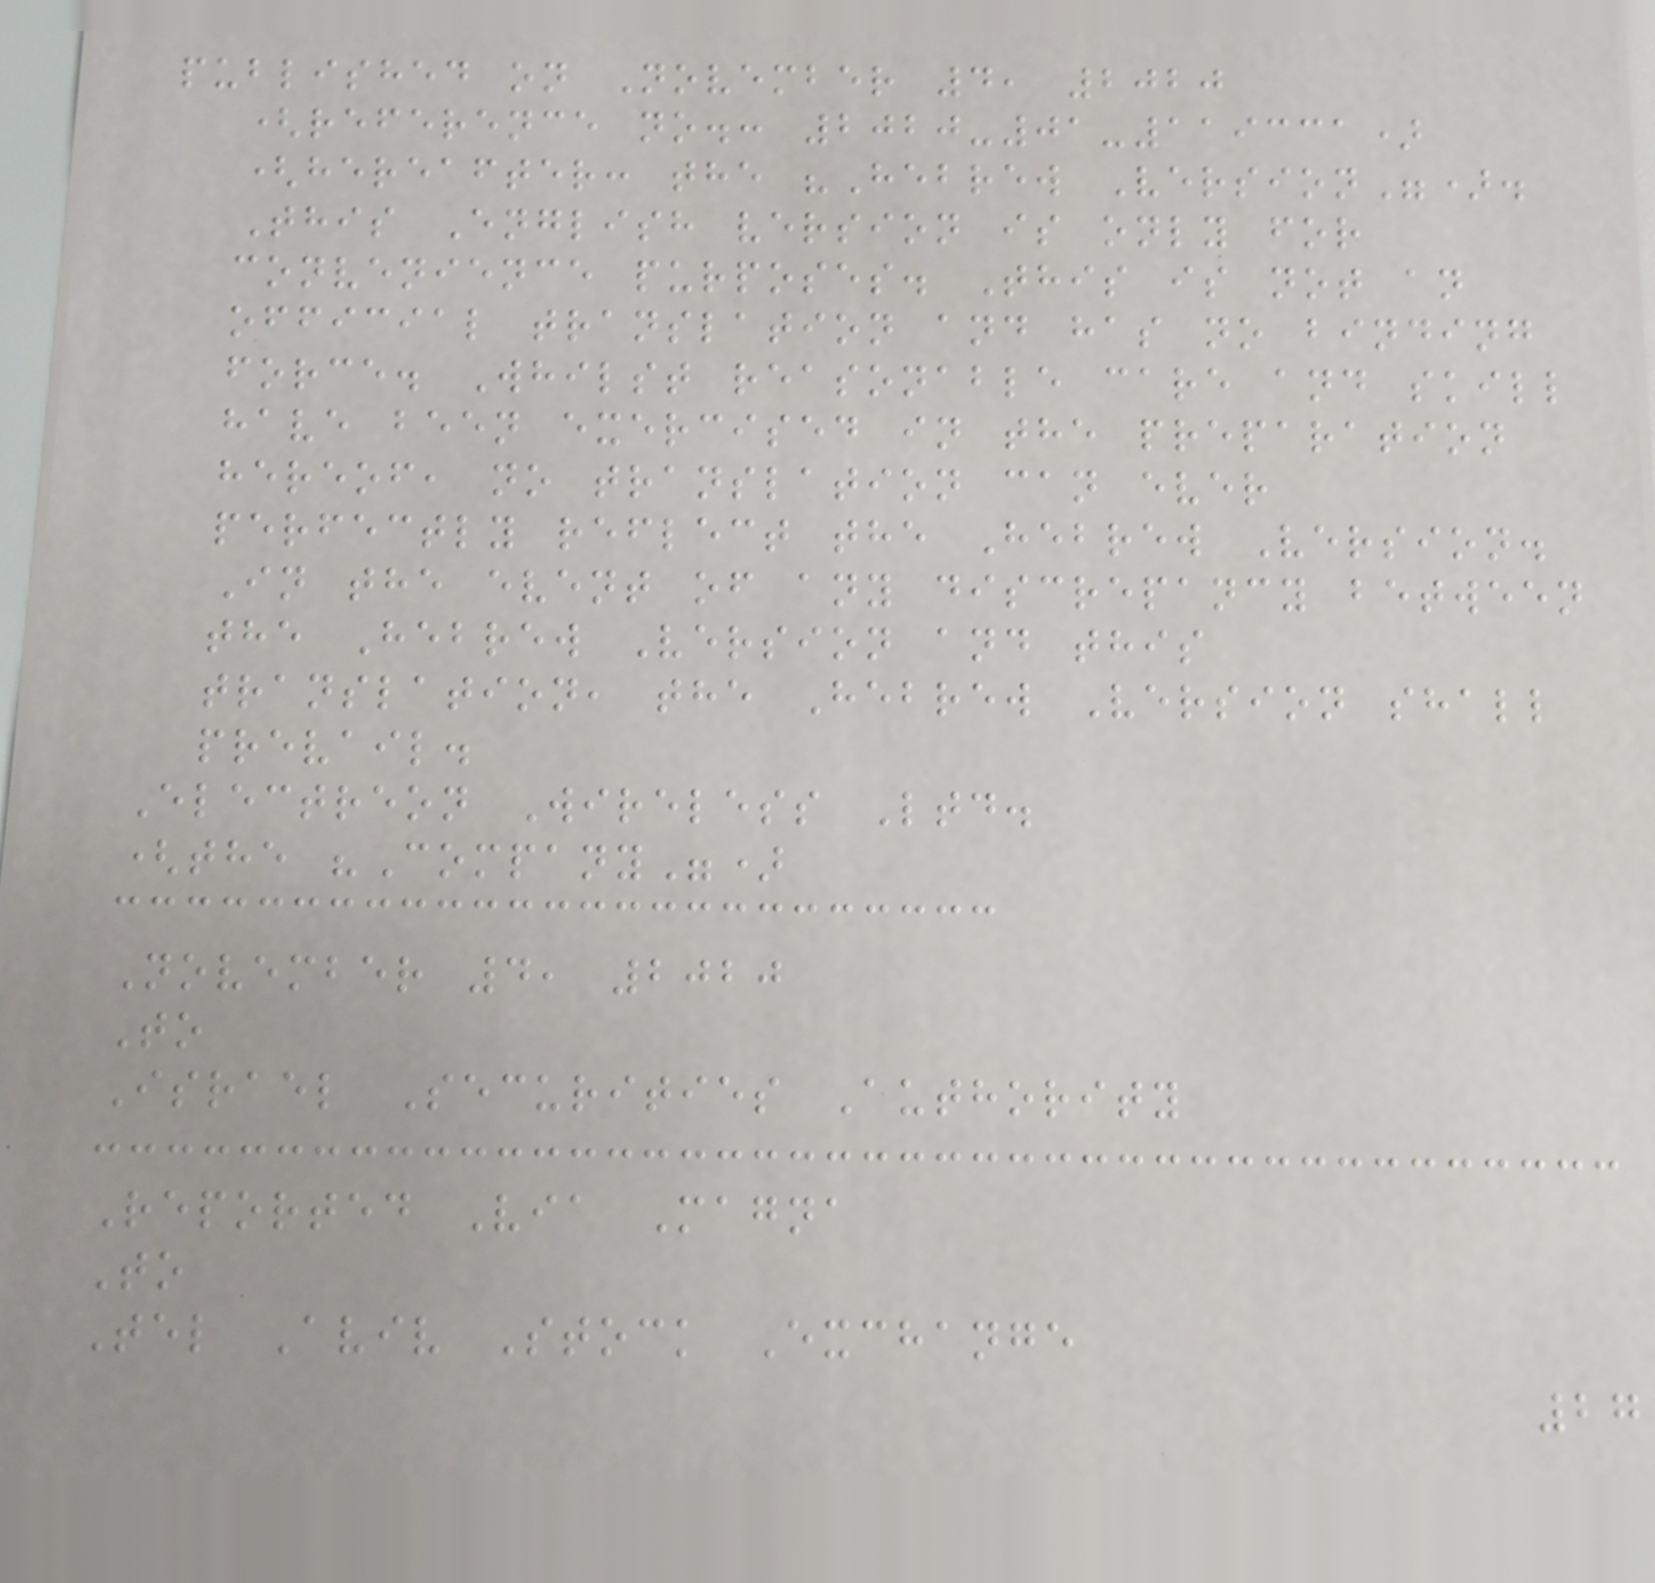published on November 4, 2020
(reference no.: 2020-01-119331)
(hereafter: the "Hebrew Version").
This English version is only for
convenience purposes. This is not an
official translation and has no binding
force. Whilst reasonable care and skill
have been exercised in the preparation
hereof, no translation can ever
perfectly reflect the Hebrew Version.
In the event of any discrepancy between
the Hebrew Version and this
translation, the Hebrew Version shall
prevail.
Electreon Wireless Ltd.
(the "Company")
November 4, 2020
To
Israel Securities Authority
Reported Via Magna
To
Tel Aviv Stock Exchange
27
